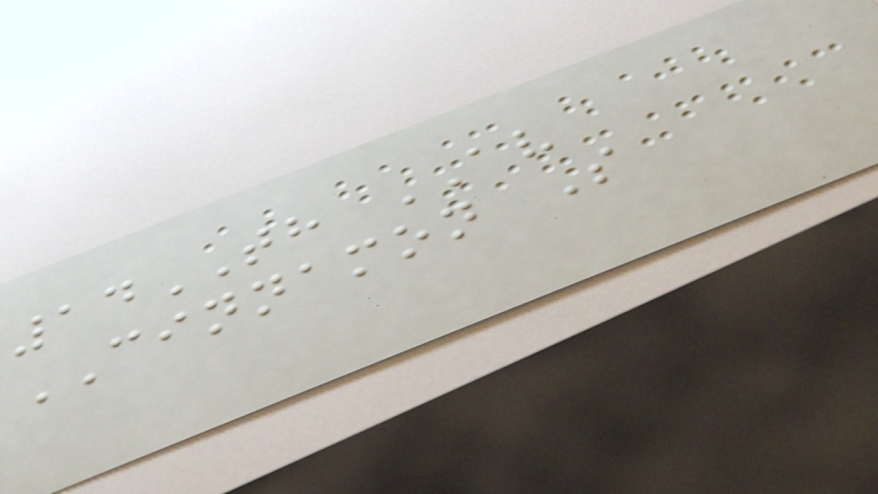14TH AV
CINNAMON S
